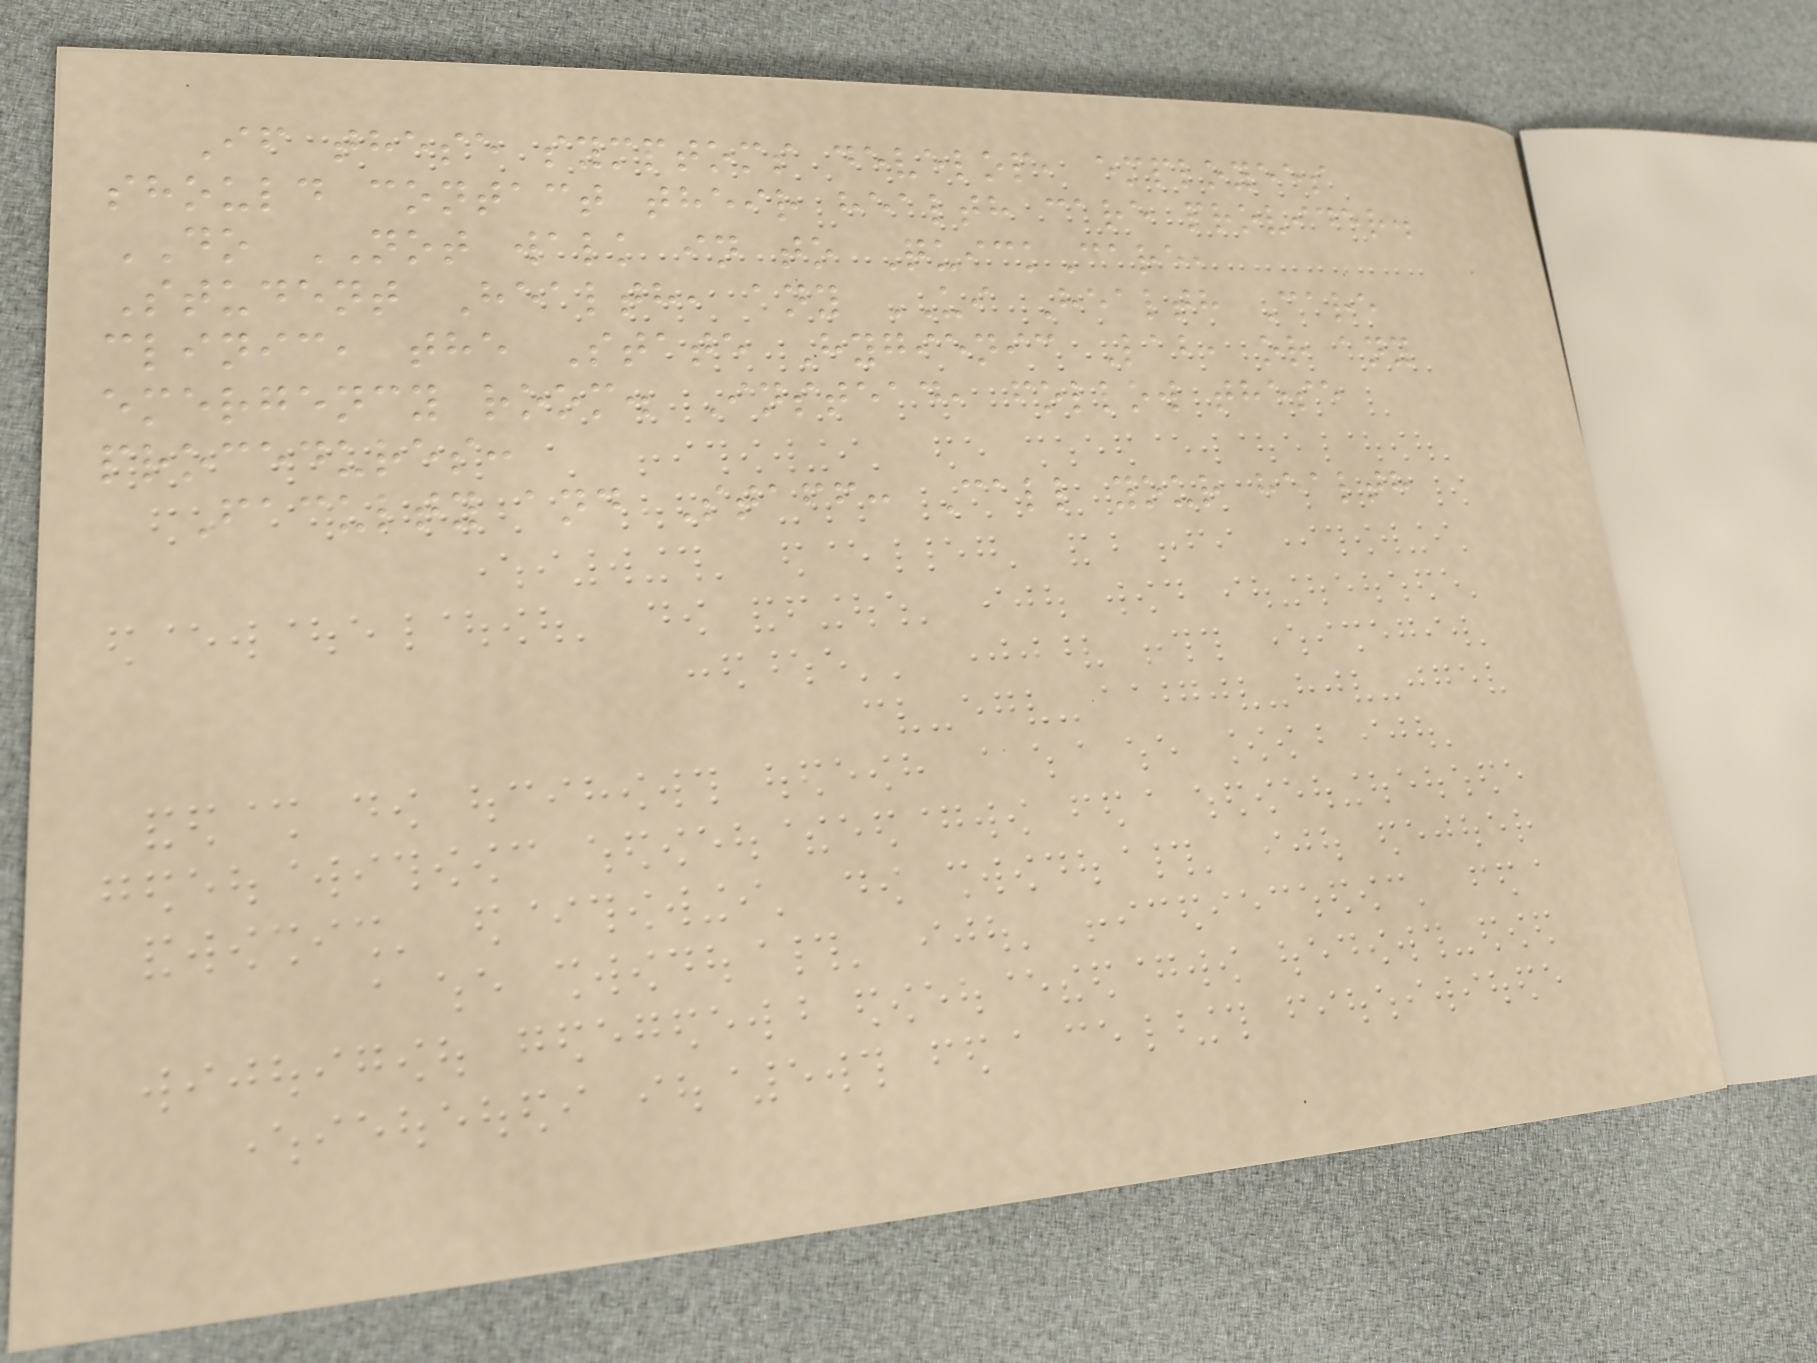If these symptoms develop, employees
should contact their health care provider.
DO NOT walk in to QuickCare,
Student Health, any UI Health Care
clinic, the State Hygienic Lab, or any
emergency room. Instead, follow these
procedures:
Faculty and Staff: Call your health
